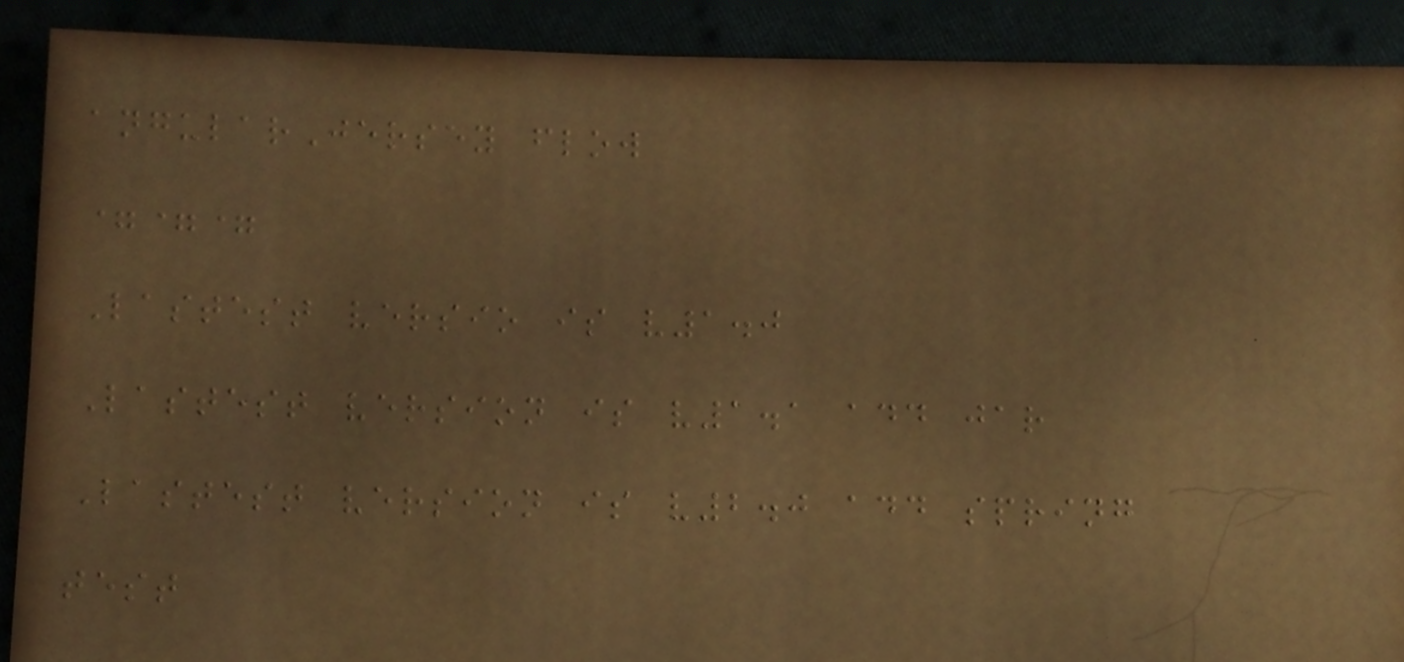angularJersey flow
===
Lastest versio is v1.0
Lastest version is v1.1 add jar
Lastest version is v2.0 add spring
test
